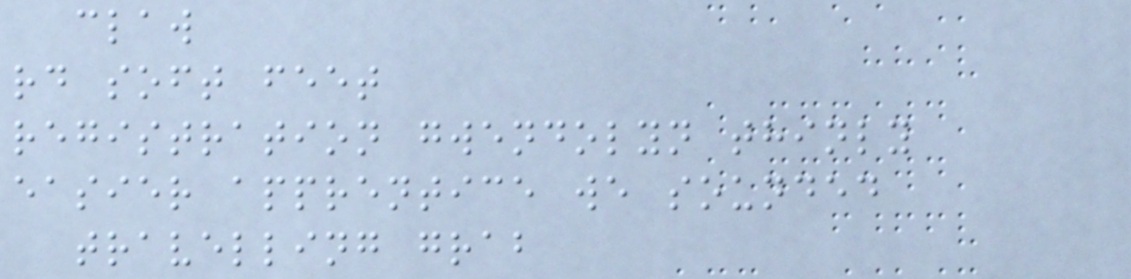claw
rd soft feet
registration gwendolyn thinly
easier apprentice we sounded
travelling grab
